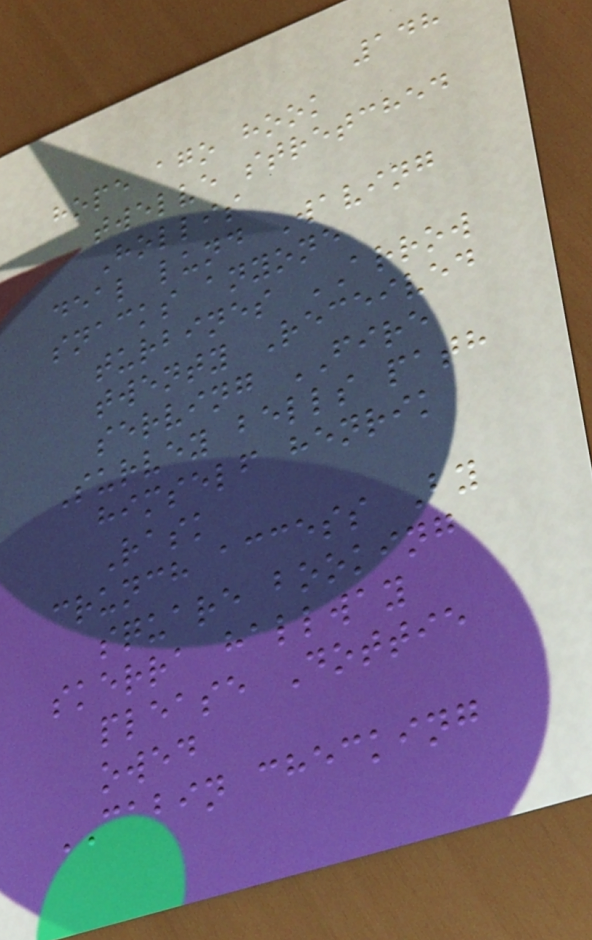148
hope ago hook
twelve stretched
Hollis
deal lund Waving
snacks anyone
turbines ARROW
twenty Received
serving FIRE
Survey bells path
himself henrik
Rask
crunch access By
square booking
skerra hallway
please Dottie
owed
CABIN checking
